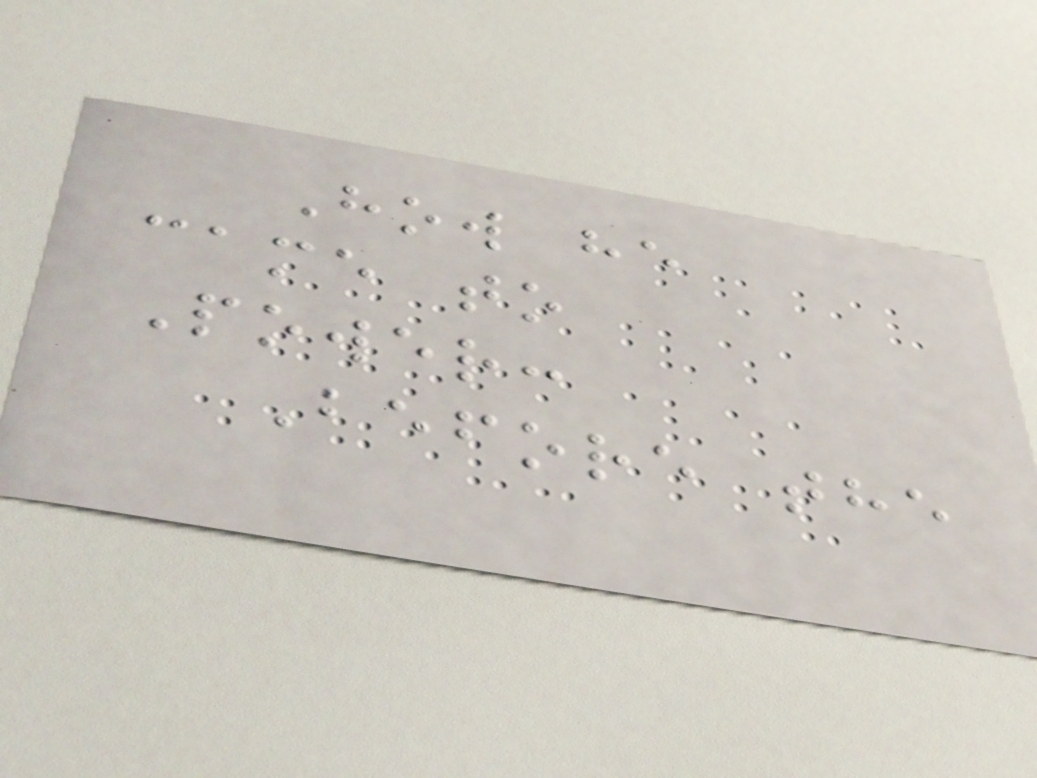How he
came to
Power:
Before the
